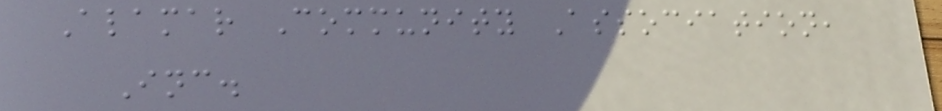Alamar Community Association,
Inc.
